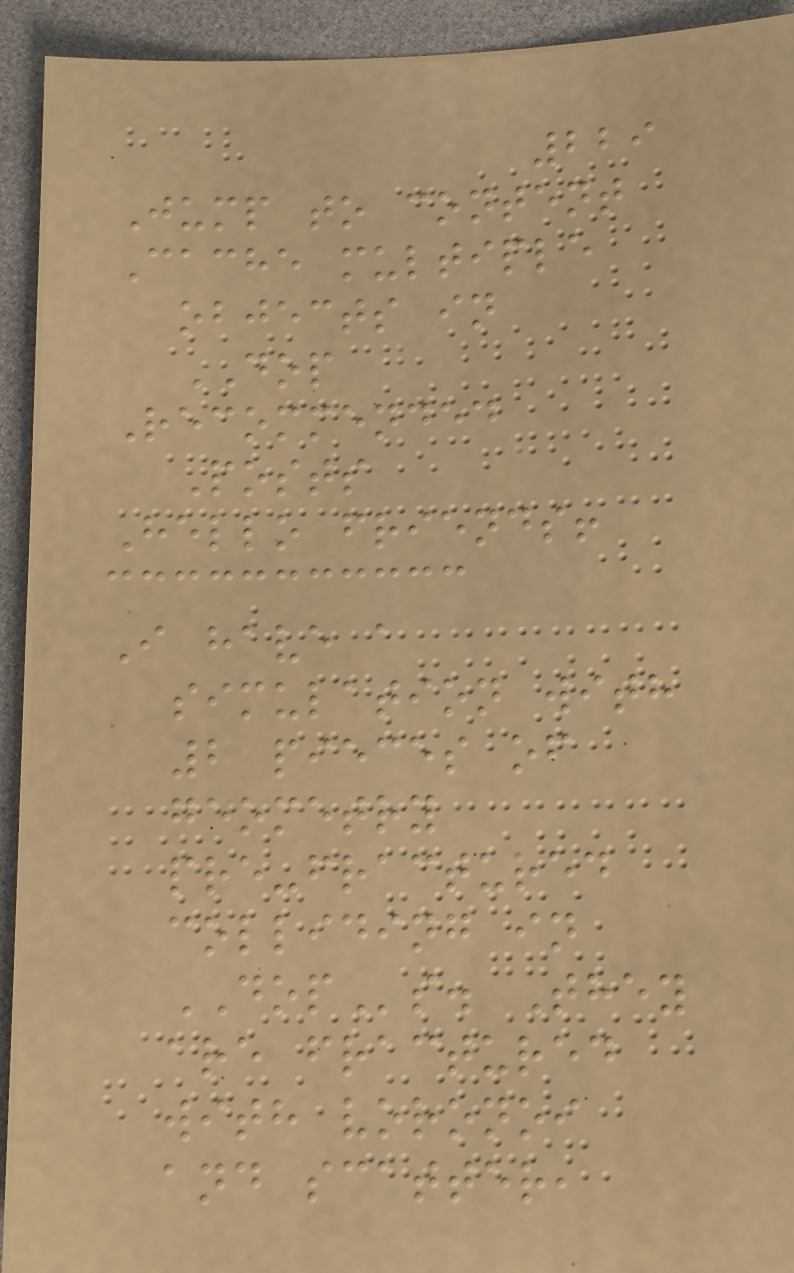229
Jump to content
Cache multiple
objects in
DOP
Recommended
Posts
Hello friends!
I have a
simulation with
2 pieces of
geometry
pre-fractured
colliding in
DOPs. They
are fractured
with voronoi
and scatter,
